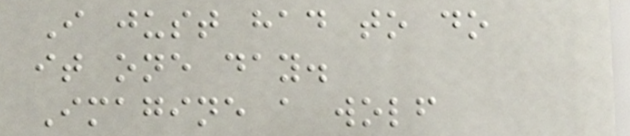I just had to do
it one day.
Imagine a wolf
